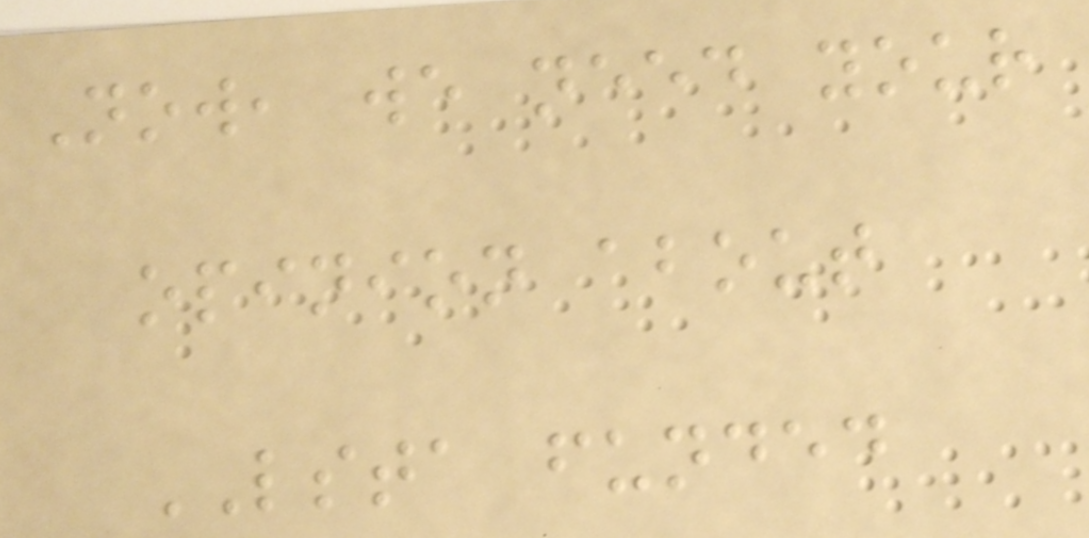Now, we need your
opinion about
LSTA funded
